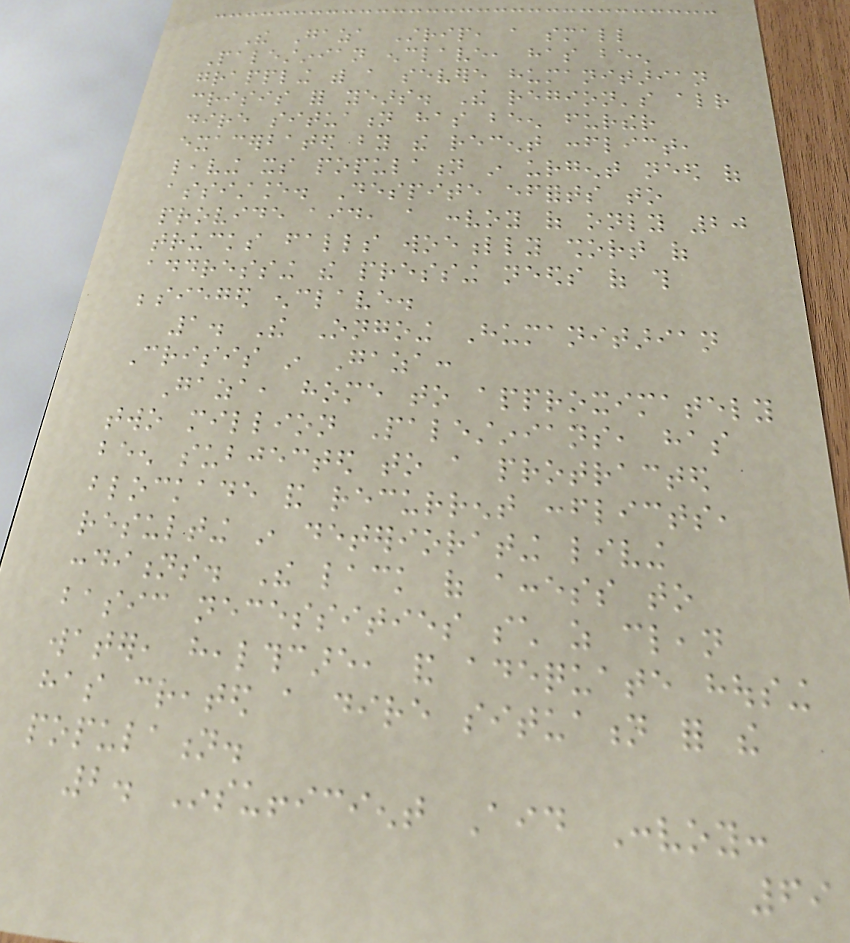The Gaza Strip, a small
Palestinian enclave, has been
grappling with a severe humanitarian
crisis for years. The region's already
dire situation has been further
exacerbated by the recent conflict,
leaving its population in urgent need of
assistance. Despite efforts to
provide aid, a convoy of only 20
trucks falls woefully short of
addressing the pressing needs of this
besieged enclave.
1. The Ongoing Humanitarian
Crisis in Gaza:
Gaza, home to approximately
two million Palestinians, has
been subjected to a protracted
blockade and recurrent conflicts,
resulting in deteriorating living
conditions. The lack of access to
basic necessities such as clean
water, healthcare, and adequate housing
has created a dire situation for the
population.
2. Insufficient Aid Convoy:
69
